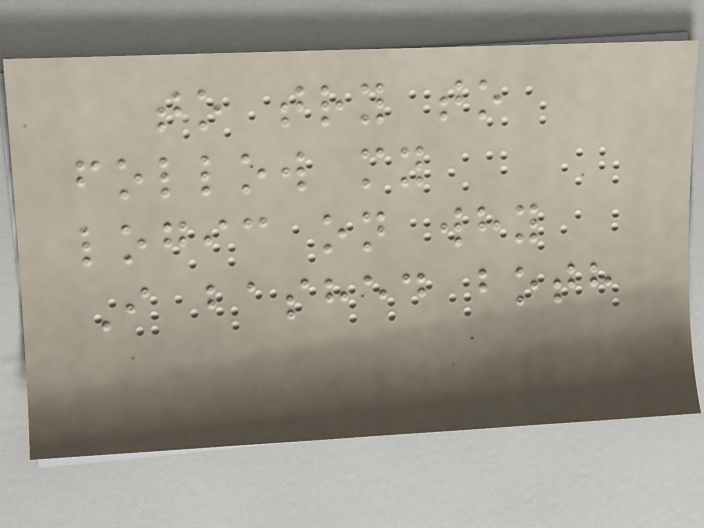to try to
follow my
logic on why
I bashed both
